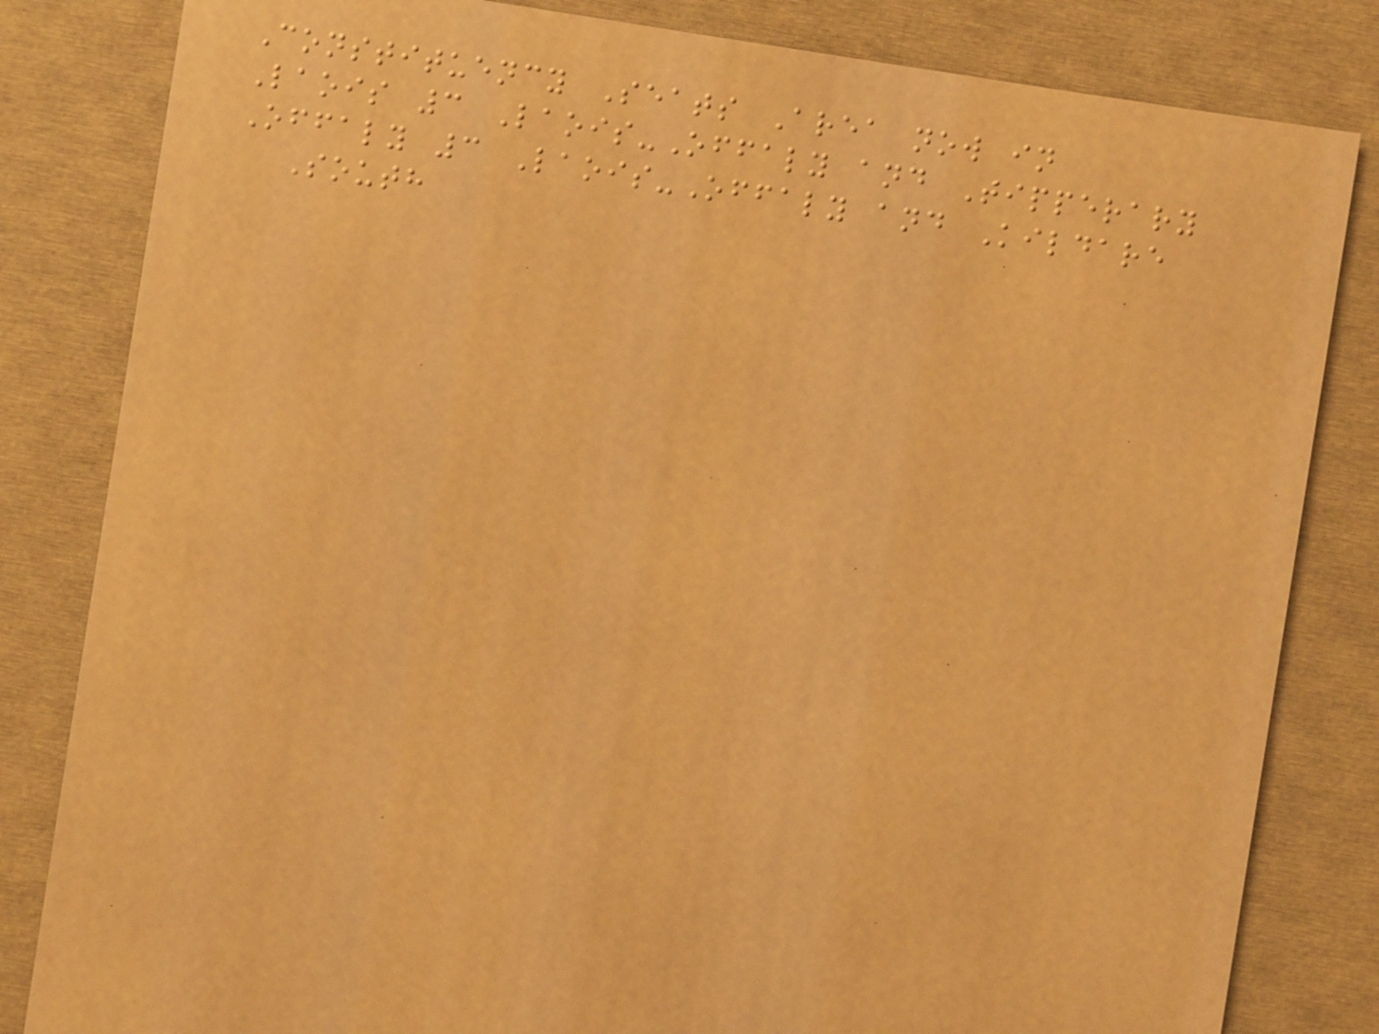Constituency Seats Area now in
Laois 3 Laois-Offaly and Tipperary
Offaly 3 Laois-Offaly and Kildare
South
